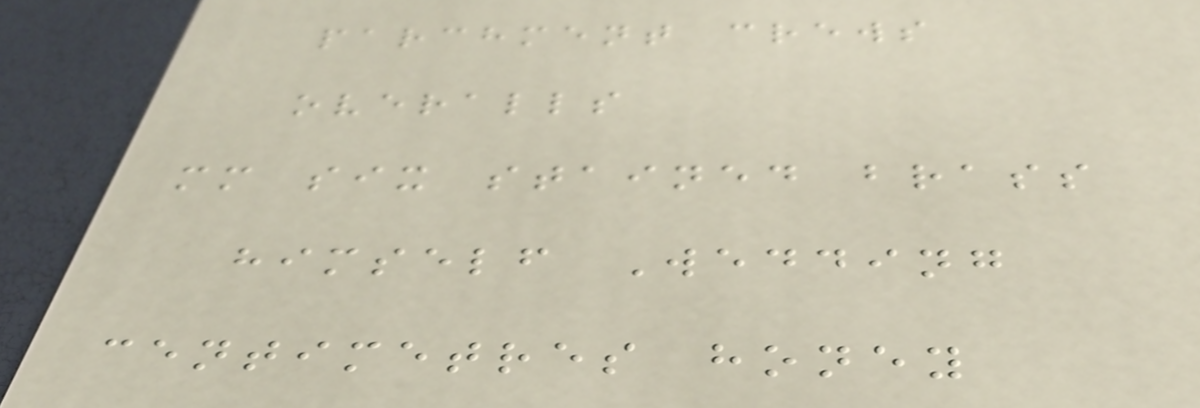parchment crews
overalls
mm six stained brass
himself Wedding
centimetres honey
